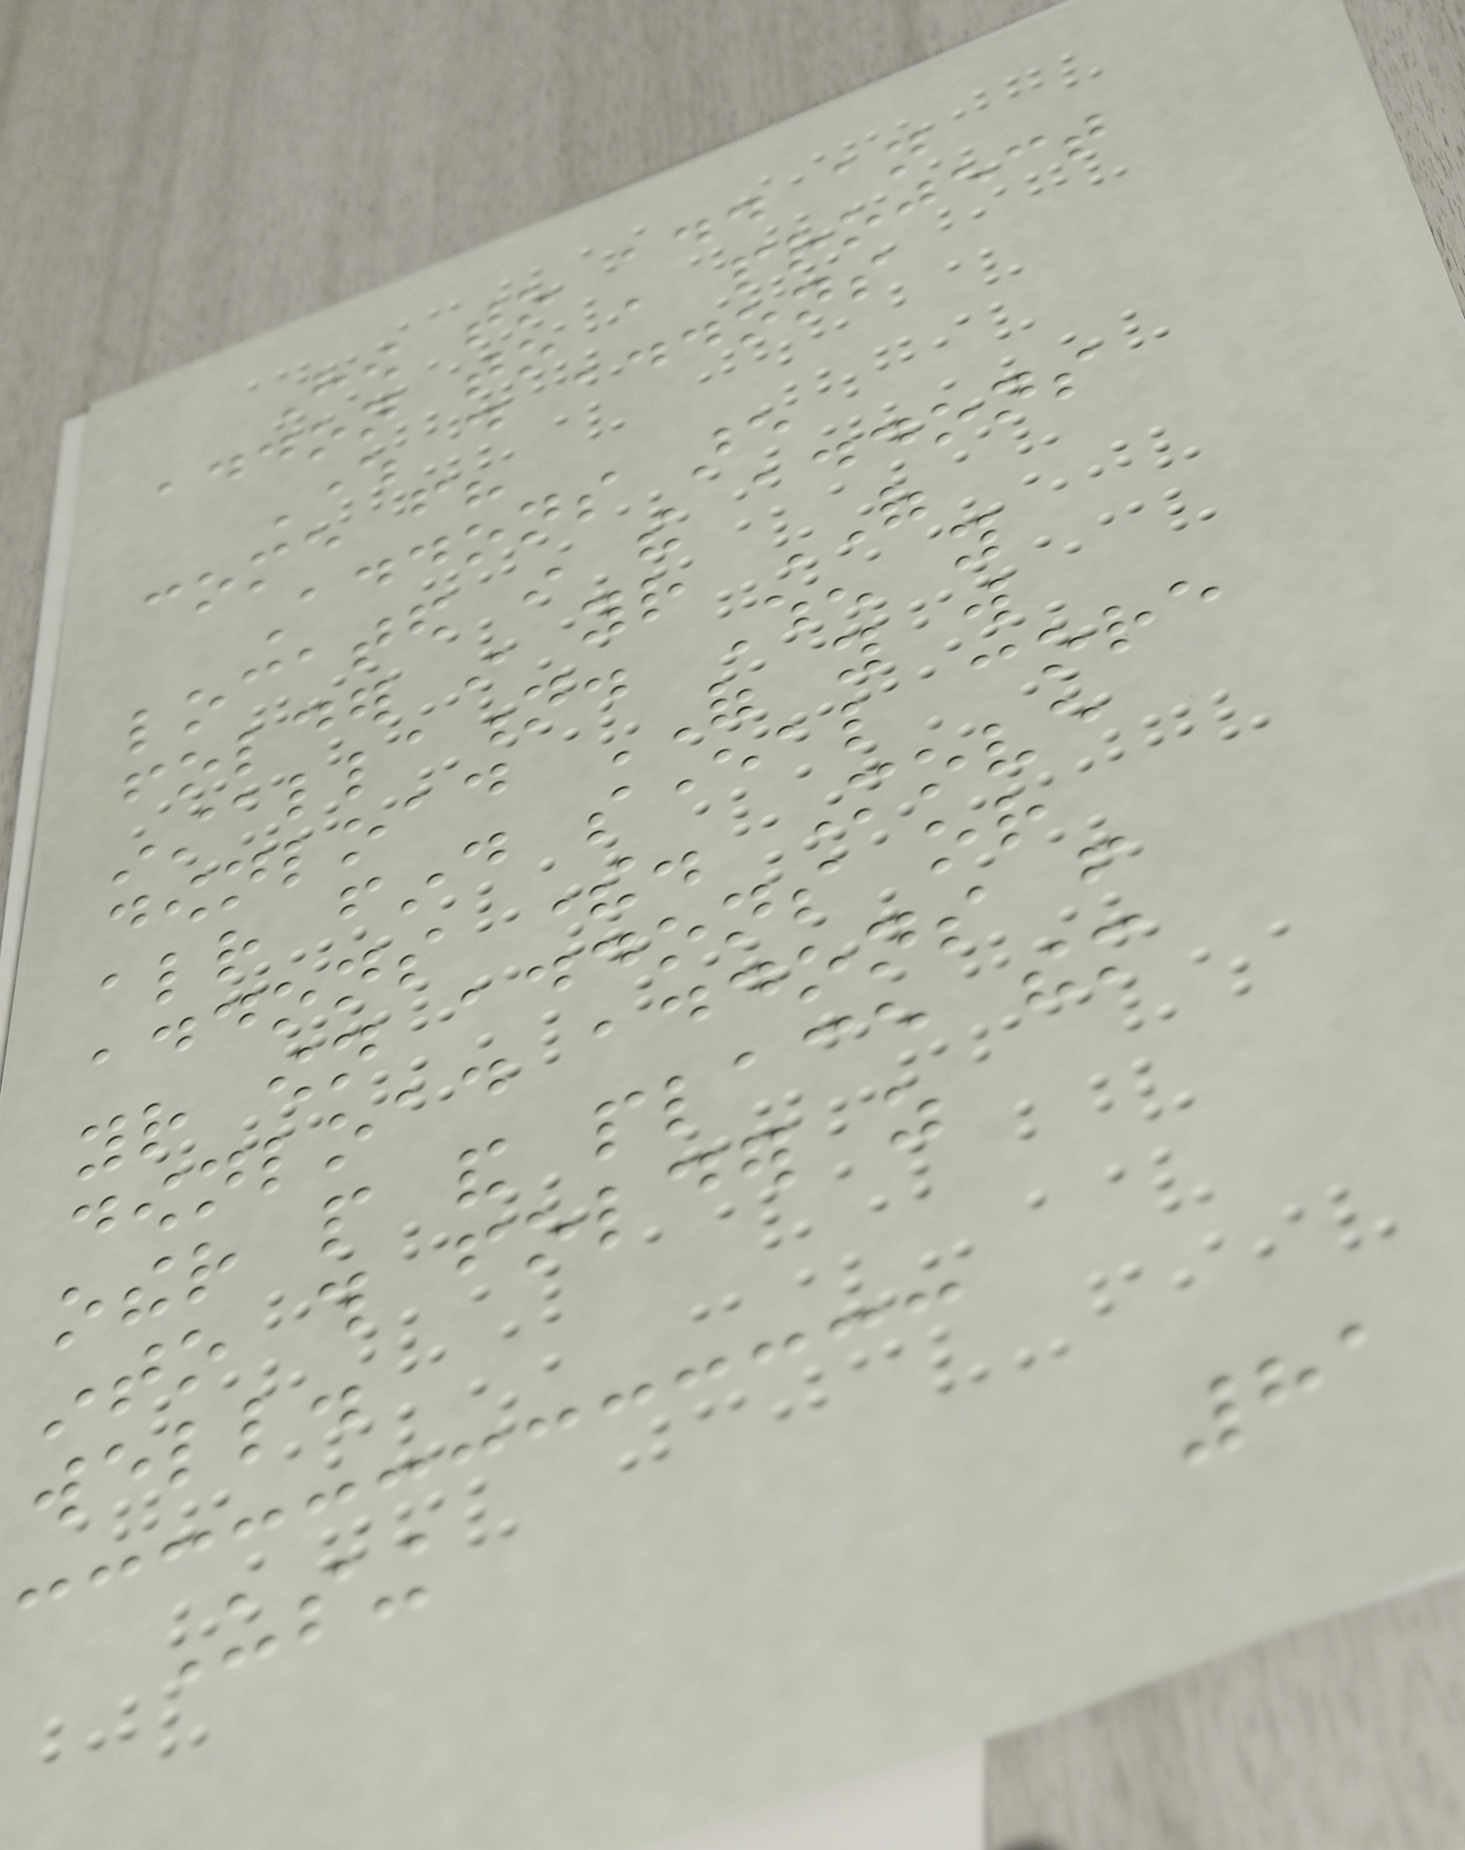How to add an
addon to a project
Where do addons
come from?
Addons are
located in the addons
folder in your OF
installation. When you
download OF you will
already find several core
addons there. Move
your own addons or
download addons from
other people and place them
into this folder as
well.
Using
81
